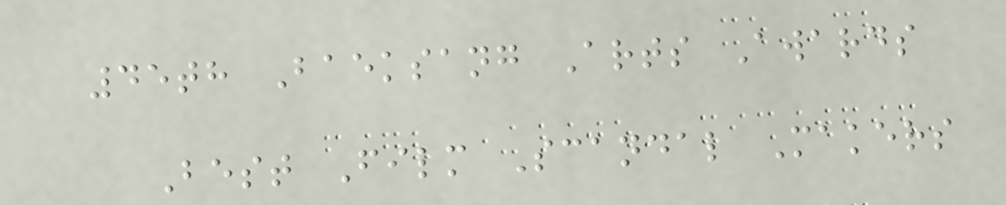45th Baeksang Arts Awards
Best Film Scandal Makers
